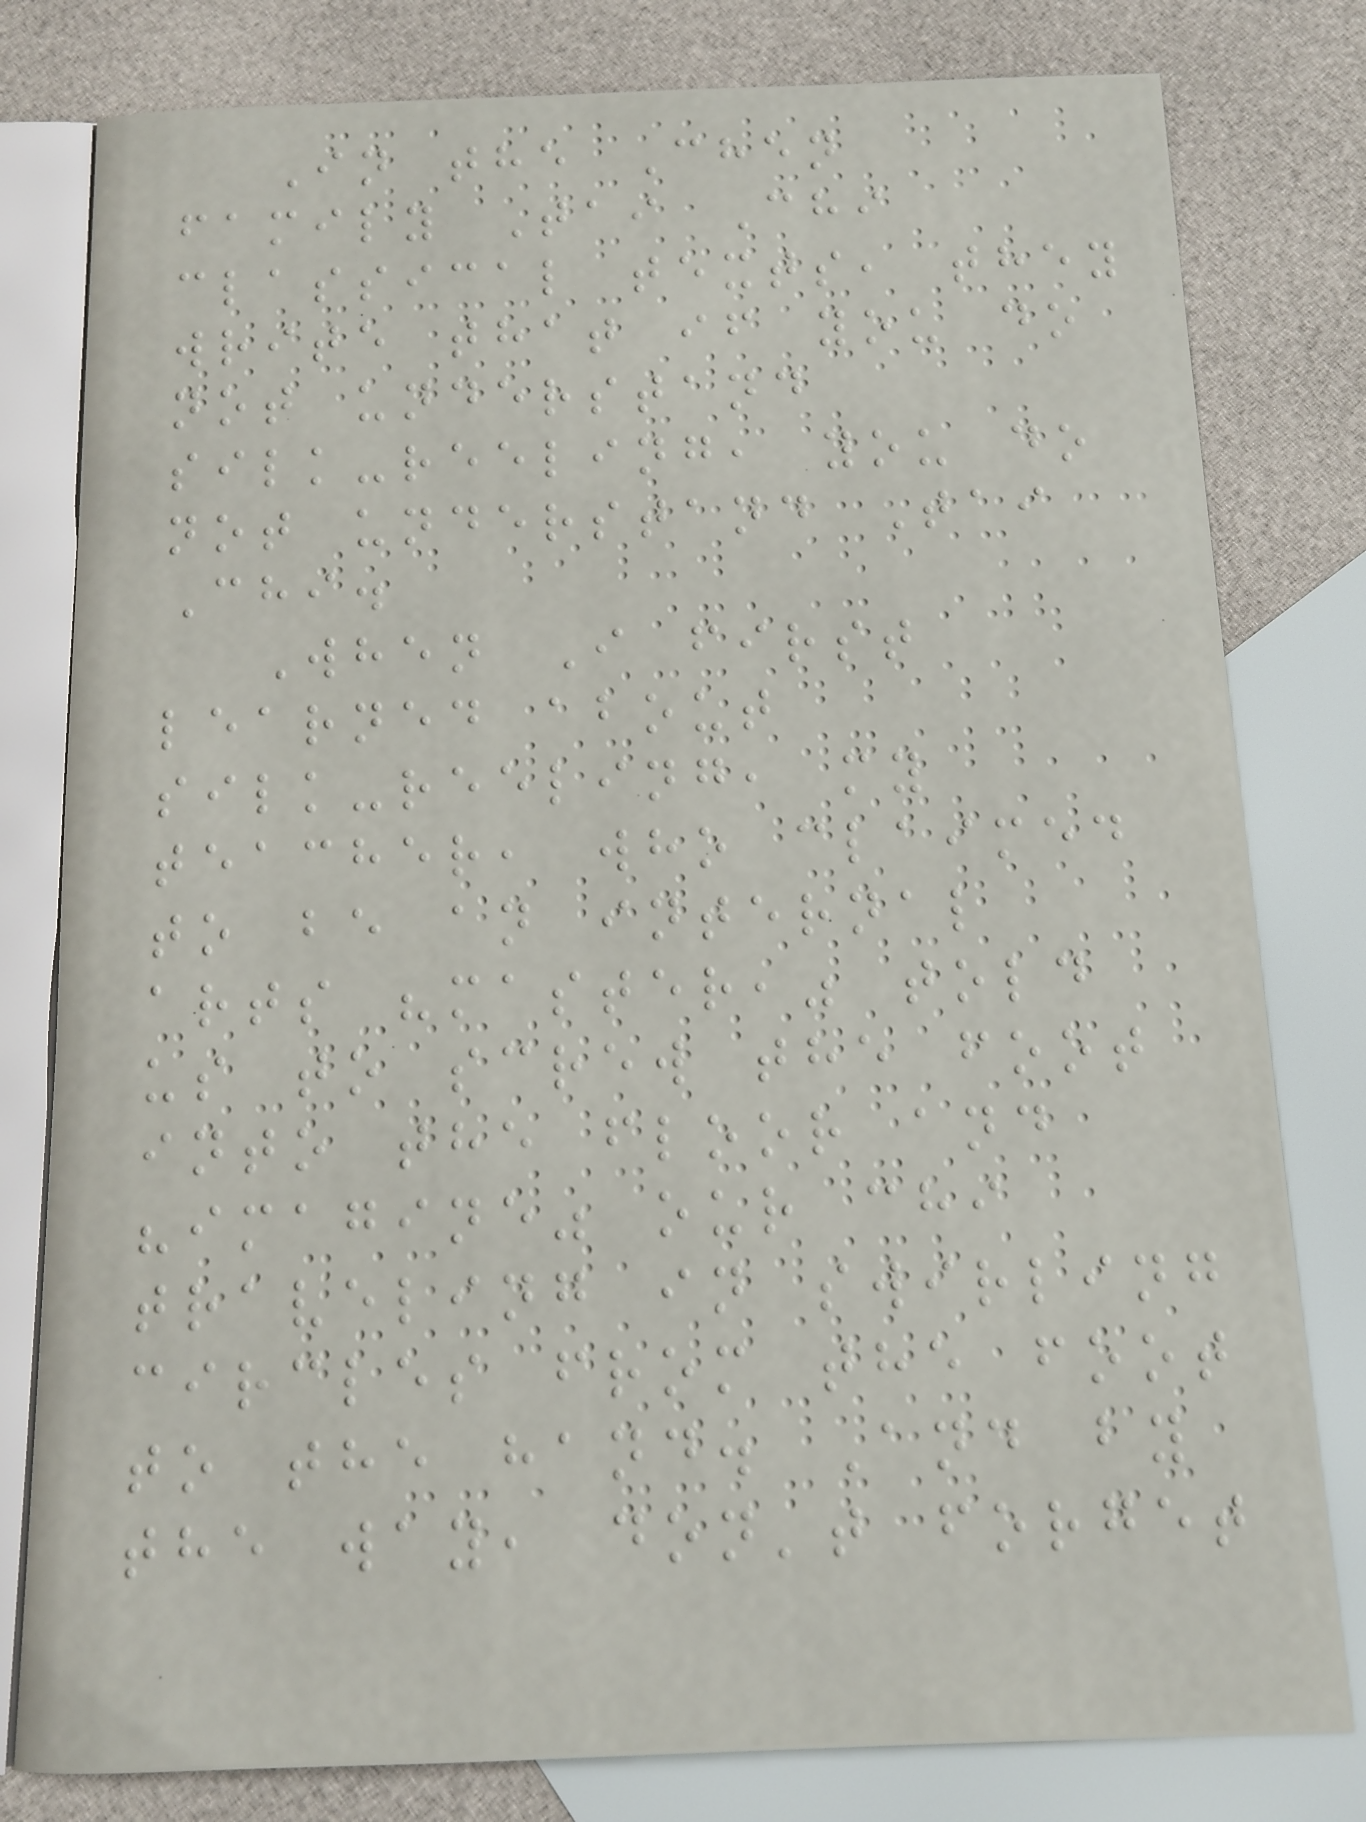In the Chen
family Tai Chi
classical texts, they
write that if you do
not understand
silk-reeling, you do
not understand Tai
Chi.
When I first
learned about
silk-reeling, my
teacher, who claimed
to be an internal
arts "master," told
us to screw the foot
into the floor and
"imagine" our chi
traveling in swirling
circles from the foot
to the hand. And by
the way, don't forget
